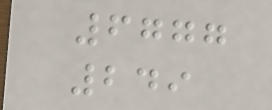6777
249
